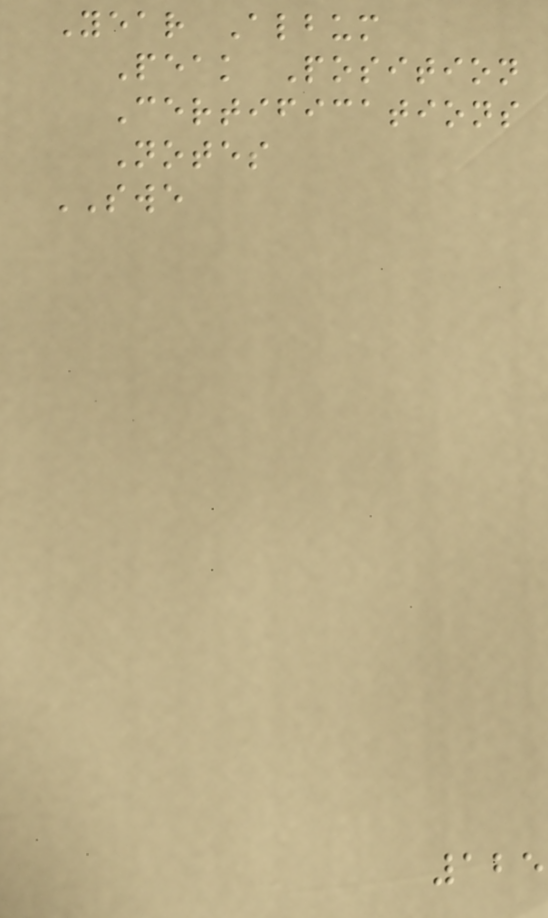Year Album
Peak Position
Certifications
Notes
SWE
125
